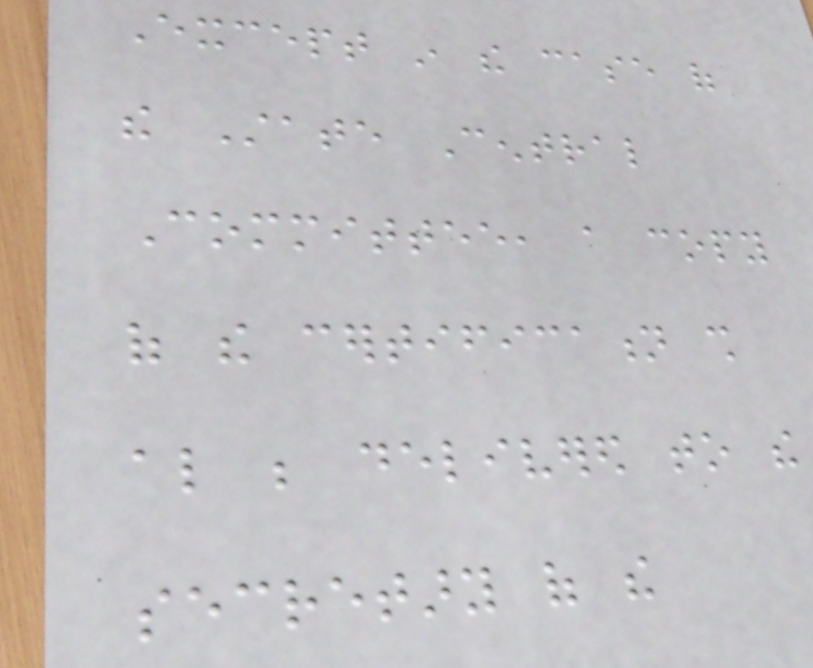Except in the case of
the State Central
Committee, a copy
of the certification shall
also be delivered to the
secretary of the
